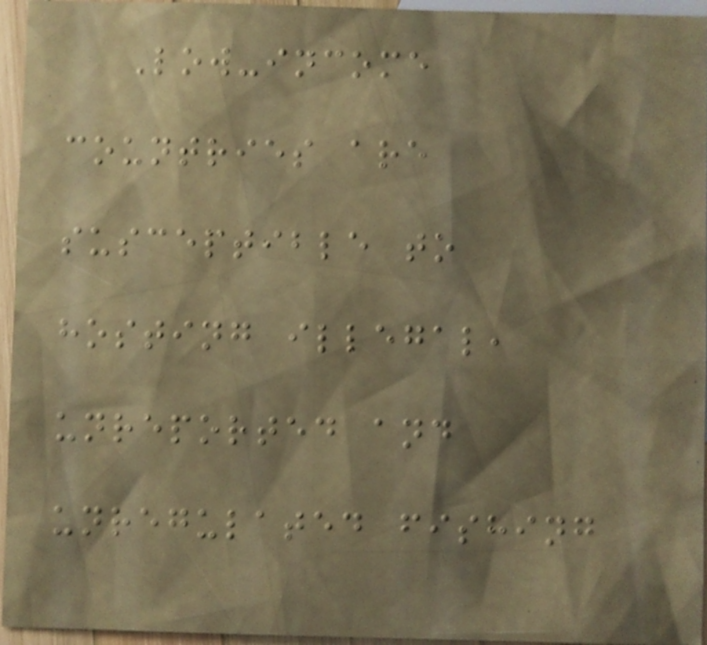Low-income
countries are
susceptible to
hosting illegal,
unreported and
unregulated fishing
